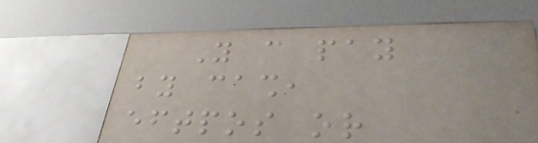You can pay
by cash,
eftpos or
